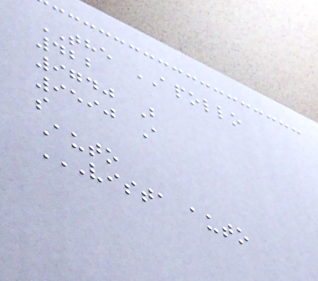THE APOLLO
422
9740 B
9590 A
s
Auto
VISTA AUTO
